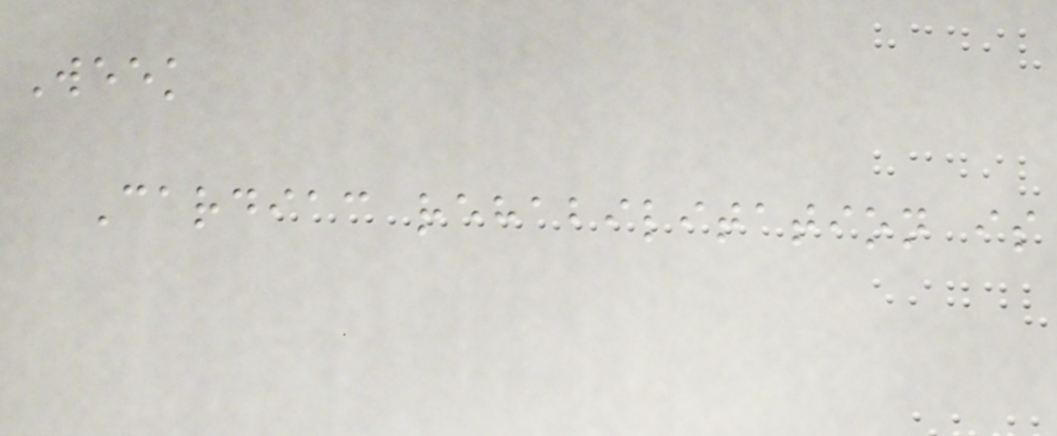Week
Cardiac rehabilitation is
